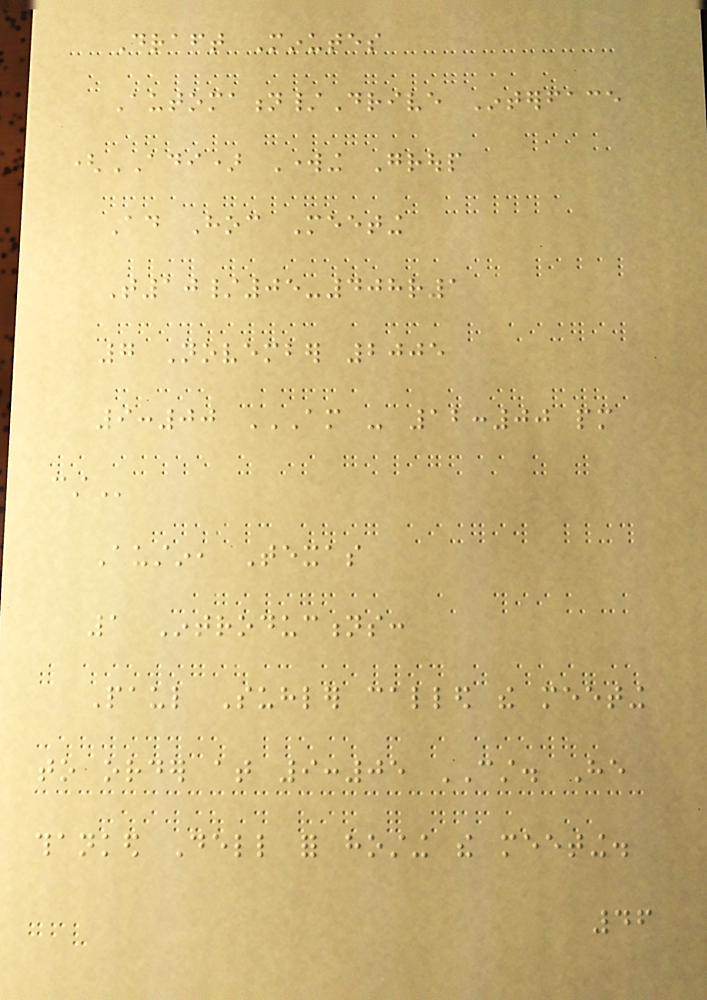Draft Minutes
Automation/Drive Interface
(ADI) Working Group
Ad Hoc Meeting
T10/05-408r1
7 November 2005
9:00 AM - 12:00 PM
CST
Austin, Texas
1 Introductions:
Paul Suhler called the meeting
to order at 9:05 CST. He
thanked Dell for hosting the meeting.
46
